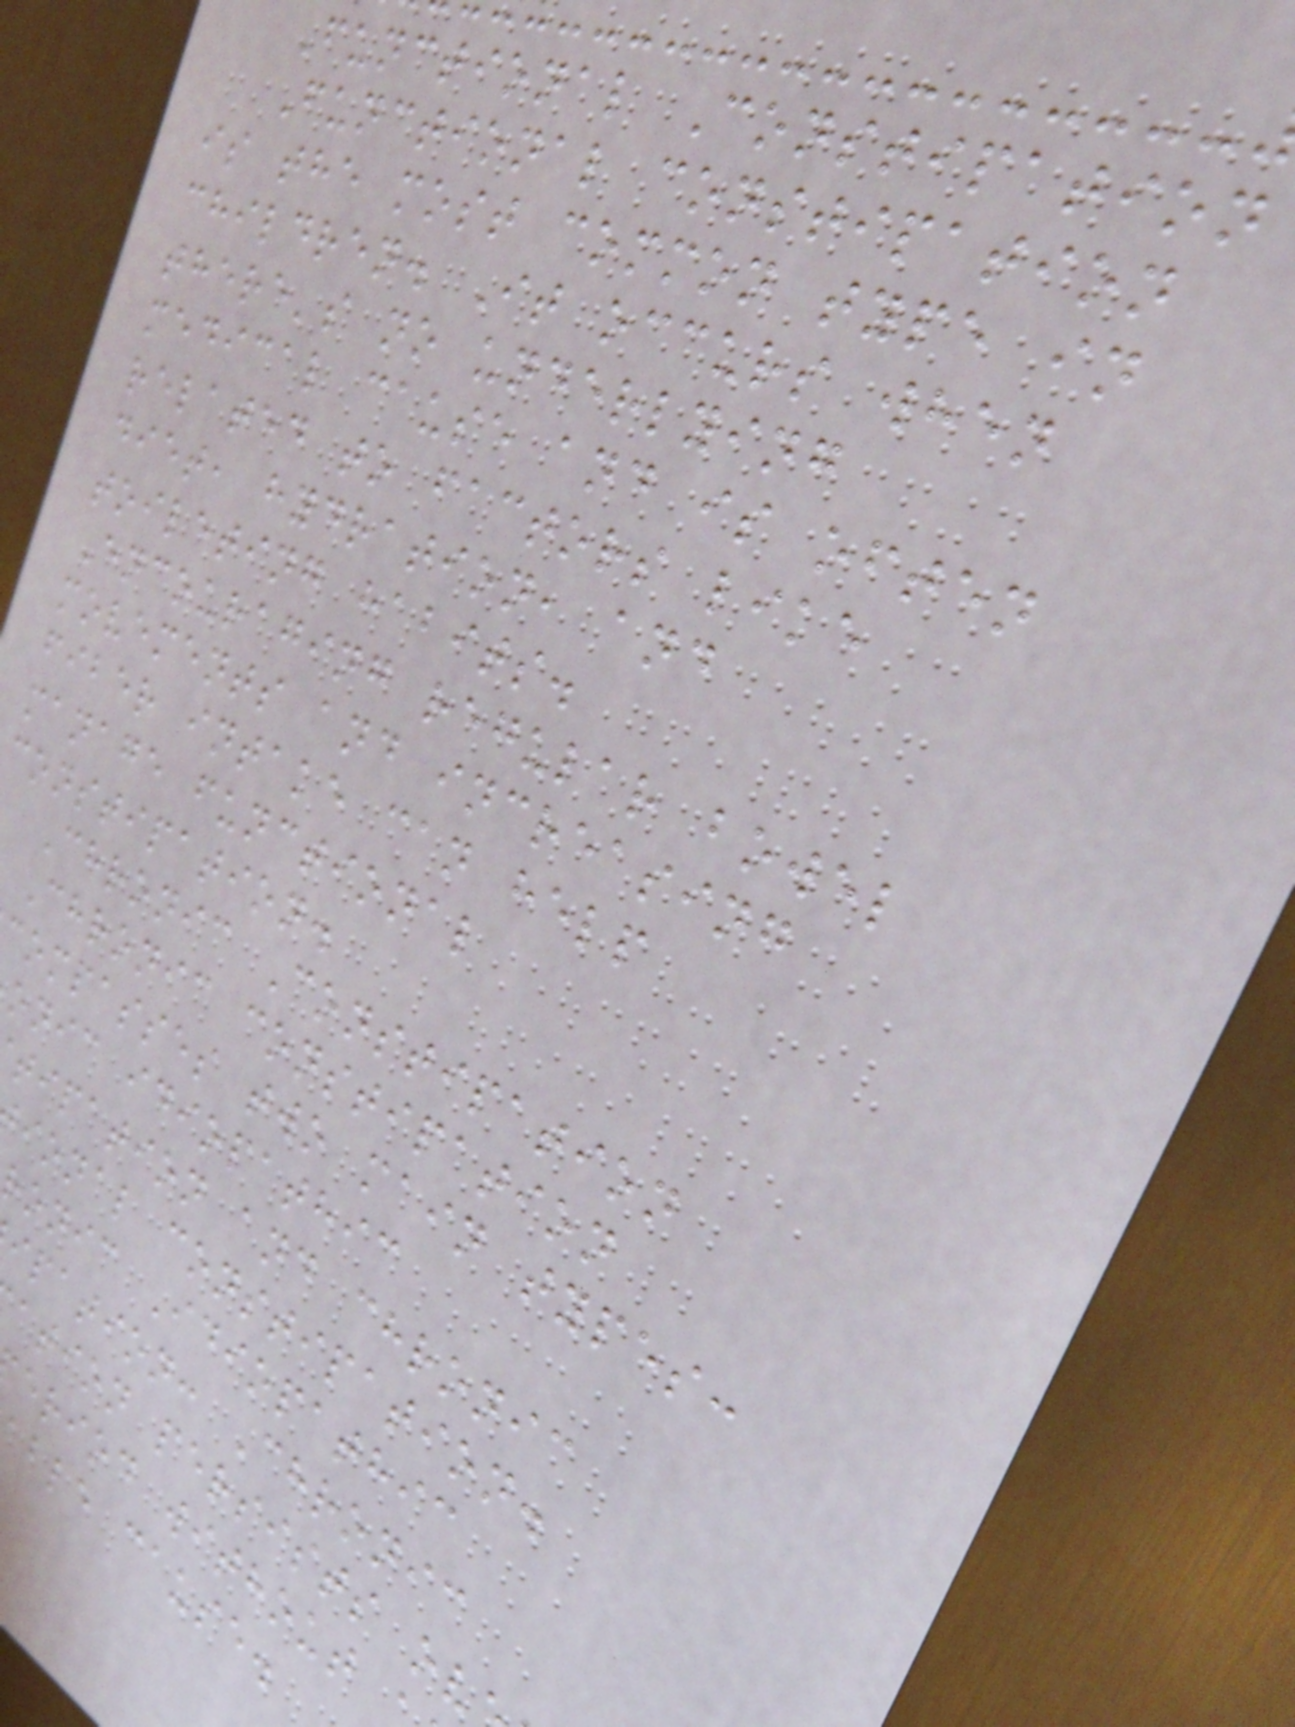Functional Constipation
Functional constipation
is the most common type in
children. It occurs when
there's no underlying
medical cause and is often
related to factors like
diet, hydration, and
toileting habits.
Encouraging regular bowel
movements and increasing
fiber intake can help
manage functional
constipation.
Chronic Constipation
Chronic constipation
compasses two main types:
onic idiopathic
tipation and chronic
ional constipation.
onic Idiopathic
ipation: Chronic
ation persists ov
eriod without
ble cause.
